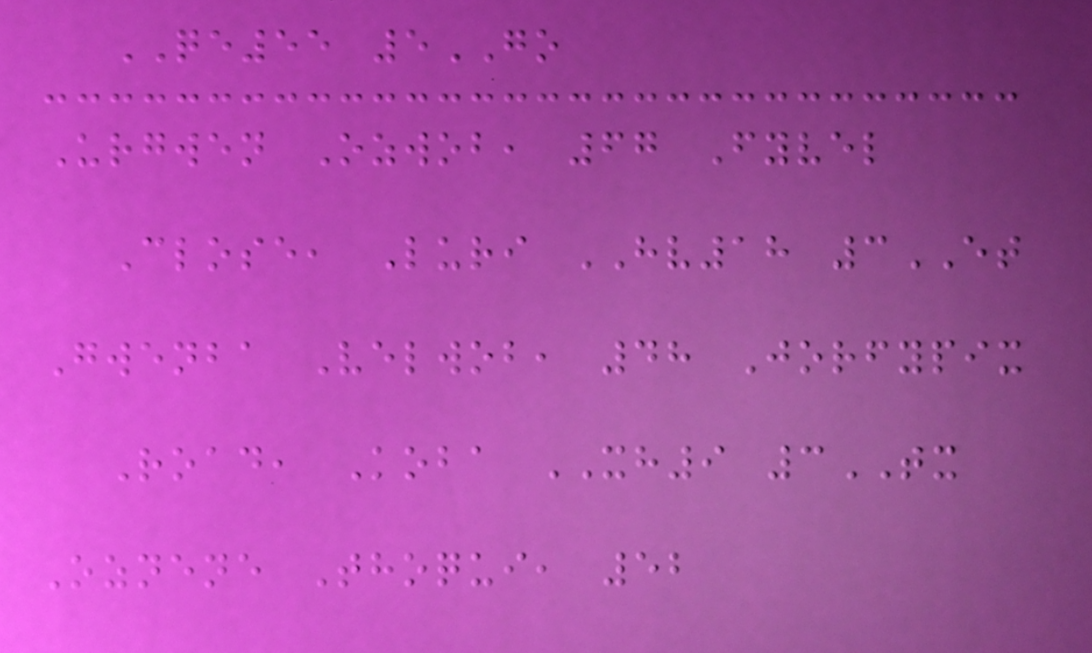QE55 5GO
Urgwen Ozwob, 67 Fyvel
Close, Luri HV18 3ET
Gwenba Velwob, 48 Jorfypix
Road, Koba XH9 3TX
Oznene Thoqui, 52
